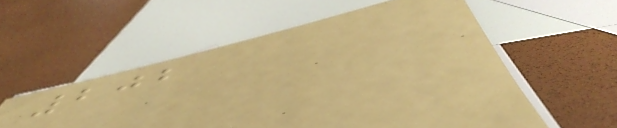202
